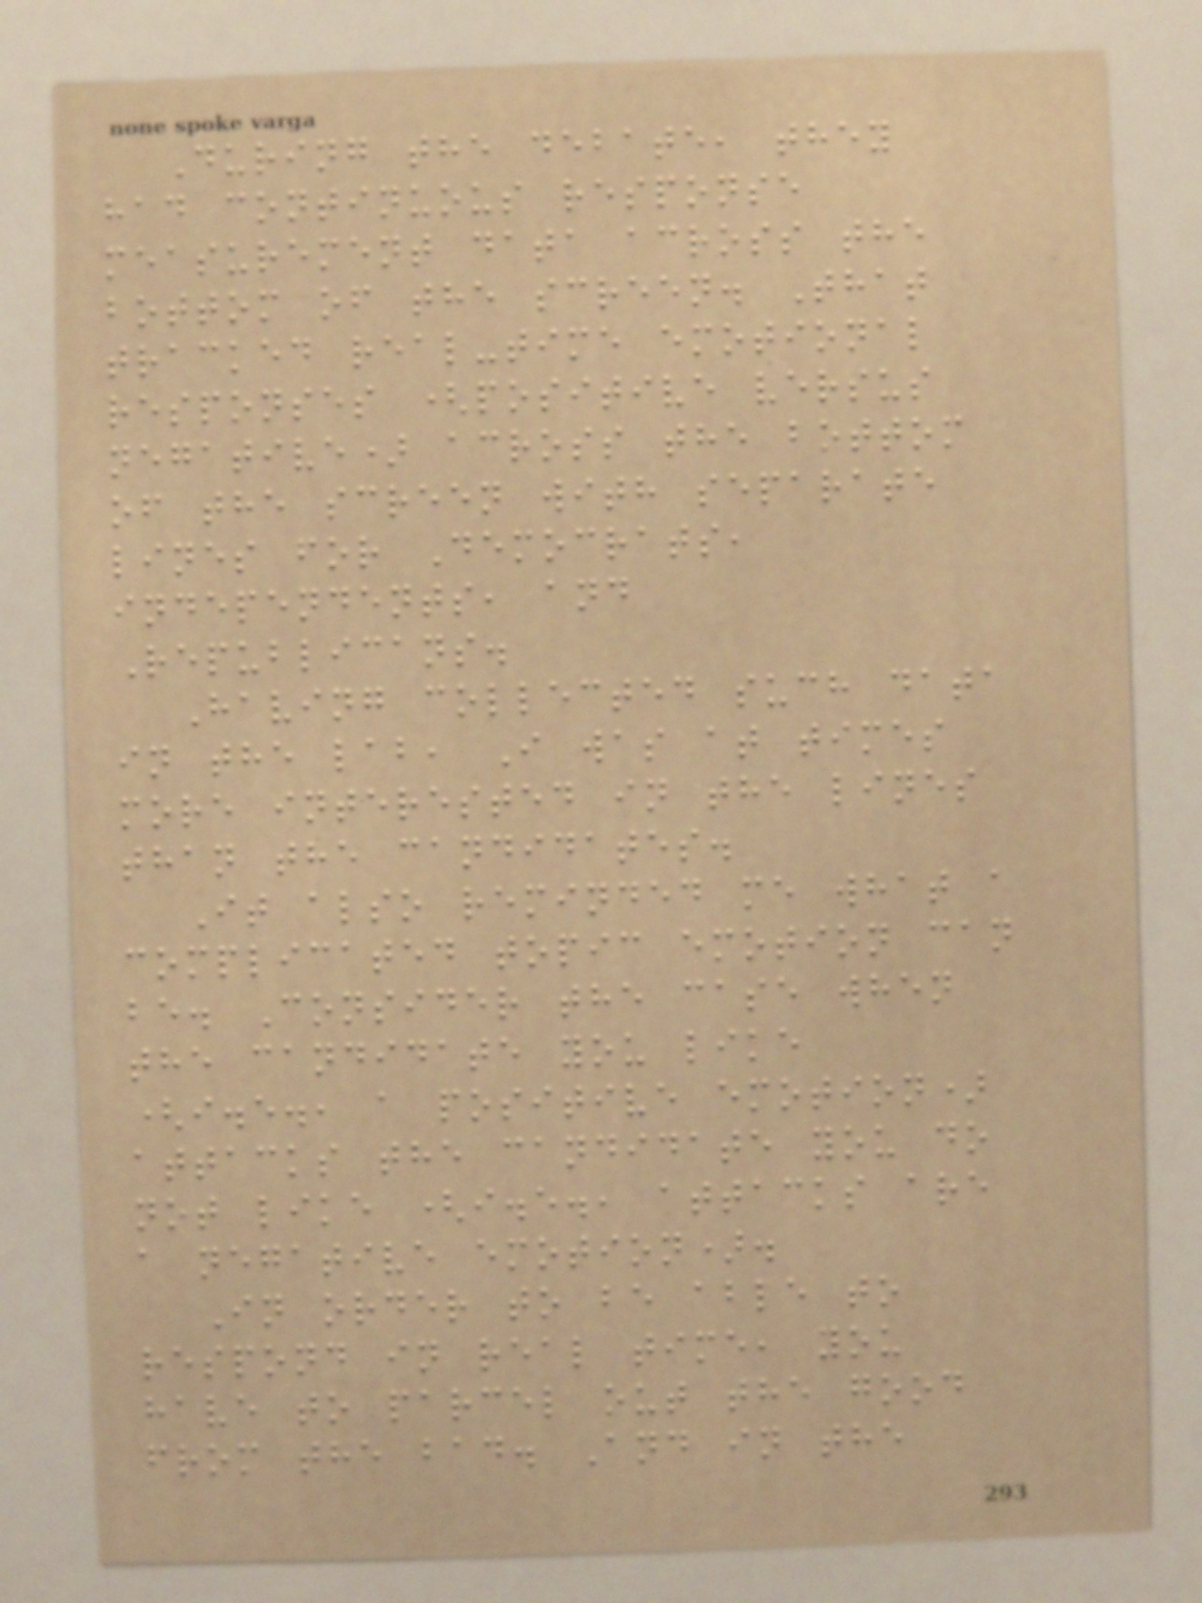During the debate, they
had continuous response
measurement data across the
bottom of the screen. That
tracked real-time emotional
responses (positive versus
negative) across the bottom
of the screen with separate
lines for Democrats,
independents, and
Republicans.
Having collected such data
in the lab, I was at times
more interested in the lines
than the candidates.
It also reminded me what a
complicated topic emotion can
be. Consider the case when
the candidate you like
(i.e., a positive emotion)
attacks the candidate you do
not like (i.e., attacks are
a negative emotion).
In order to be able to
respond in real time, you
have to parcel out the good
from the bad. And in the
